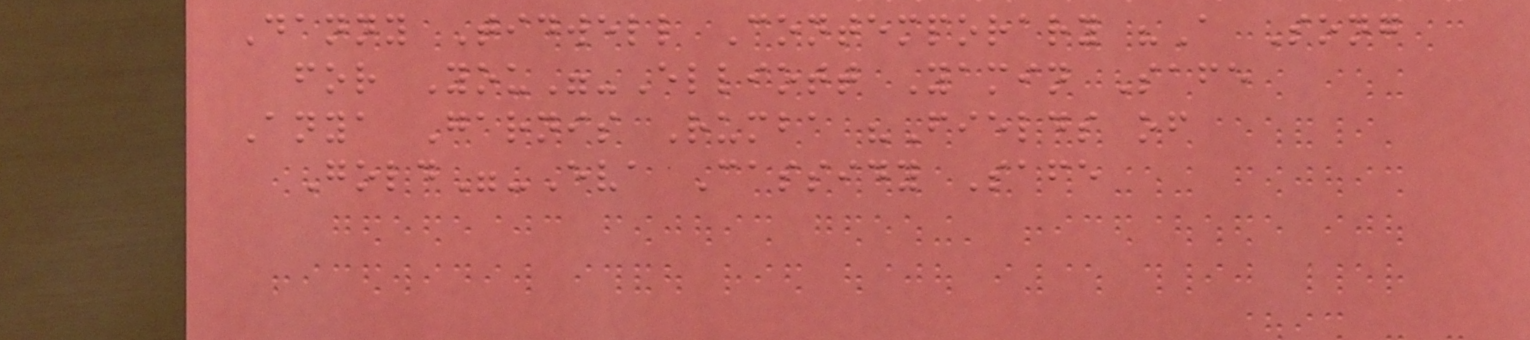Danny Tidwell Contemporary "A Song
for You"-Elliott Yamin Safe
Anya Garnis Rumba "Fields of
Gold"-Eva Cassidy Safe
